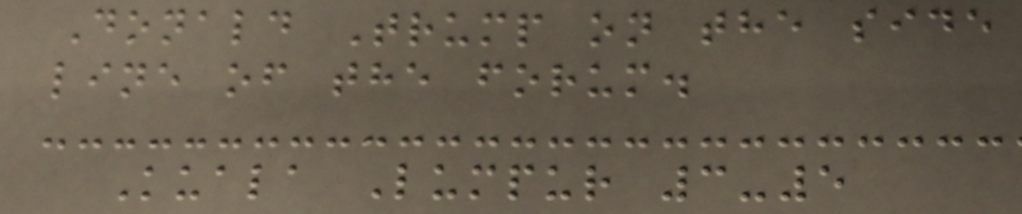Donald Trump on the side
line of the forum.
Kuala Lumpur 3-5
